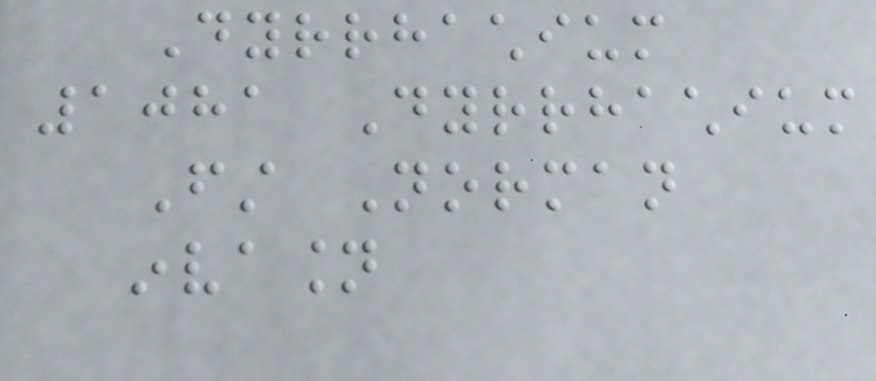Dyrrhachium
1081 Dyrrhachium
First Norman
invasion
